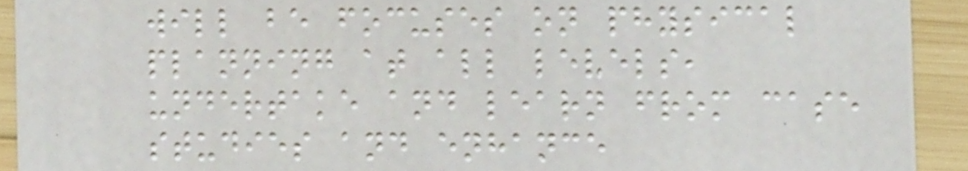will be focuses on physical
planning at all levels,
undertake and learn from case
studies and enhance
